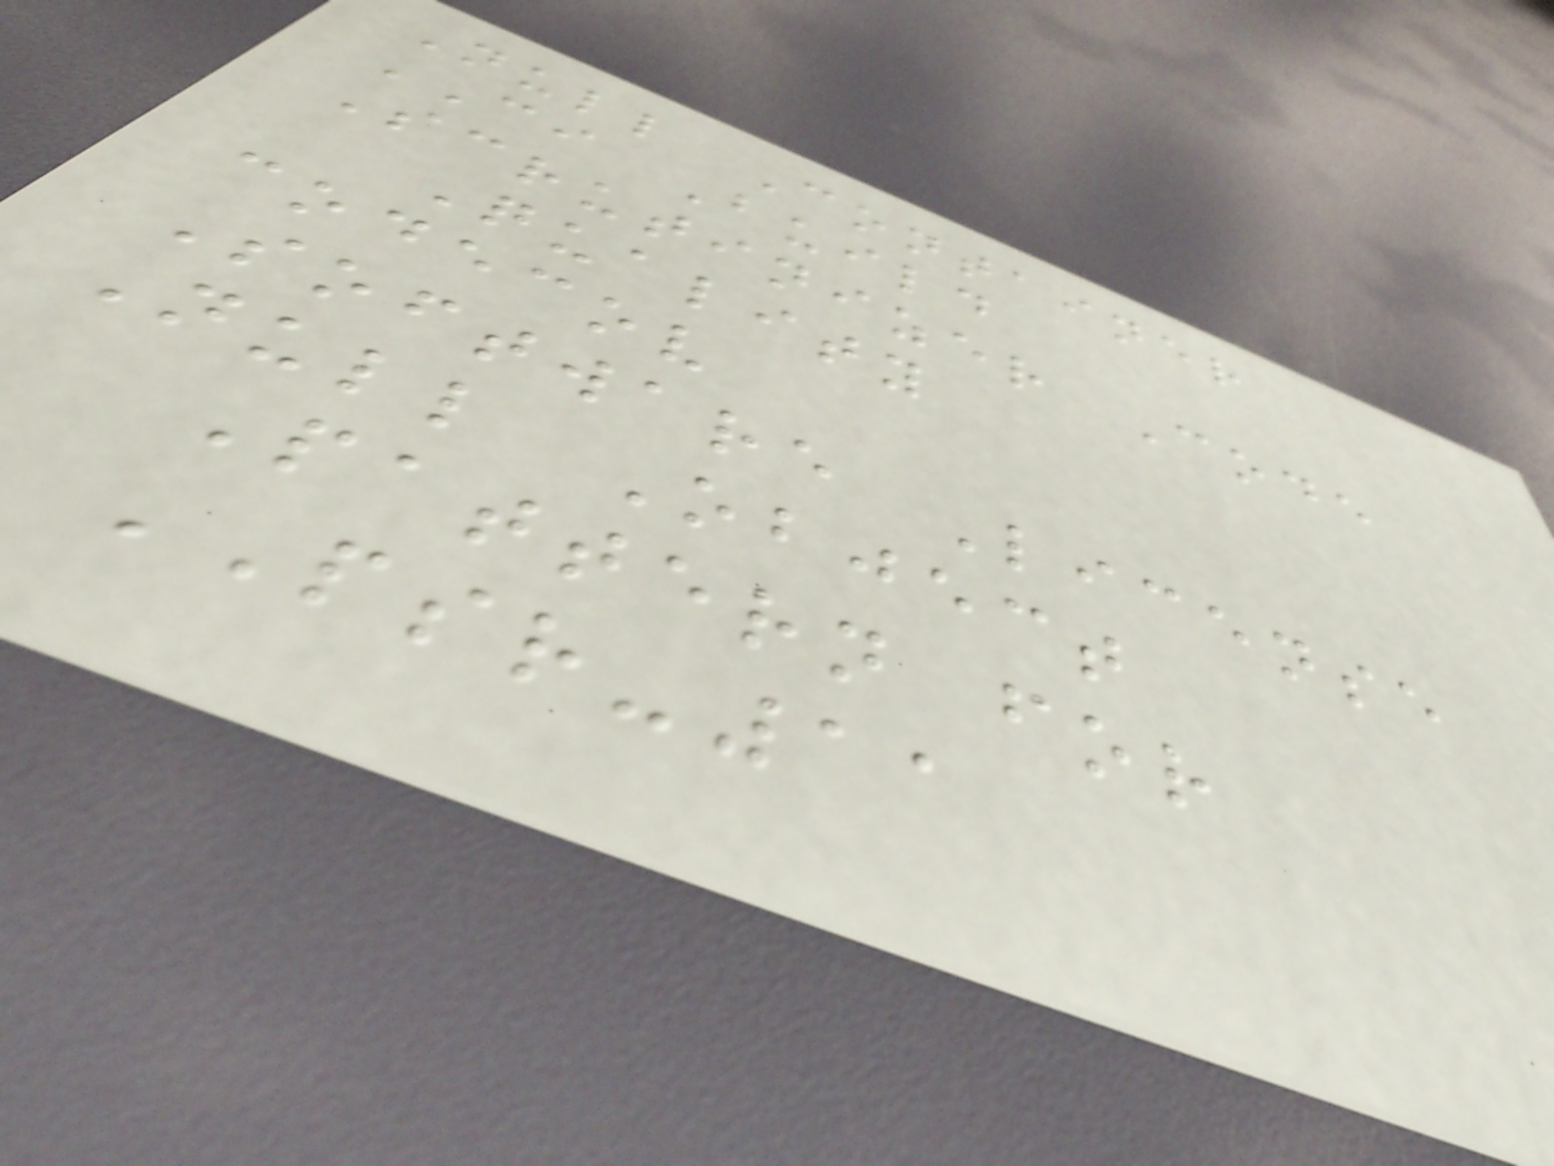Null Container
CI Build
Scrutinizer Code
Quality
codecov
Software License
Null Object
Pattern for
PSR-11
